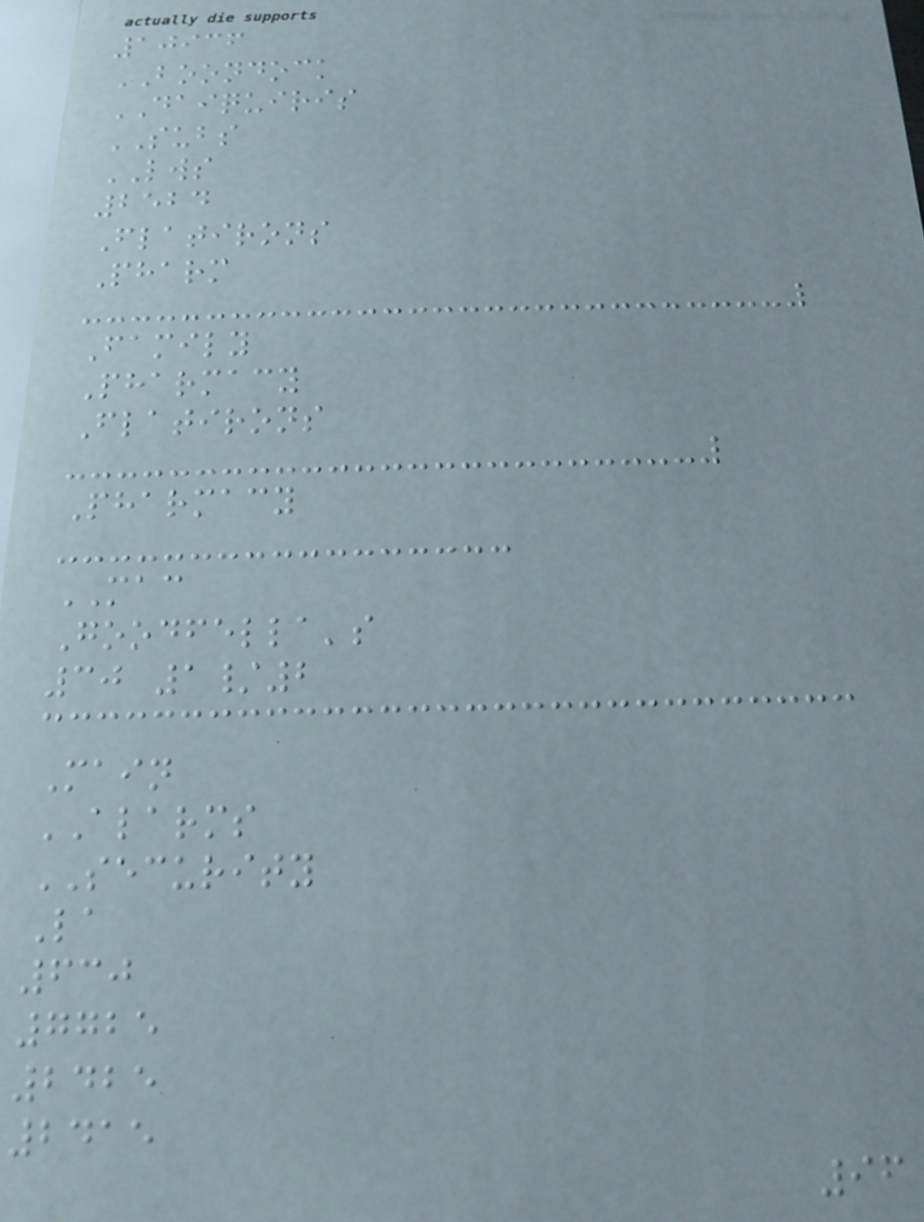10936
BOONDOCK
DAIQUIRIS
SUBS
LWS
2524
Flatirons
Pharm
Family
Pharmacy
Flatirons
Pharmacy
MAC
Goodfella's
30 1/2
Main
ALARMS
SECURITY
La
630
7725
2425
2415
96
